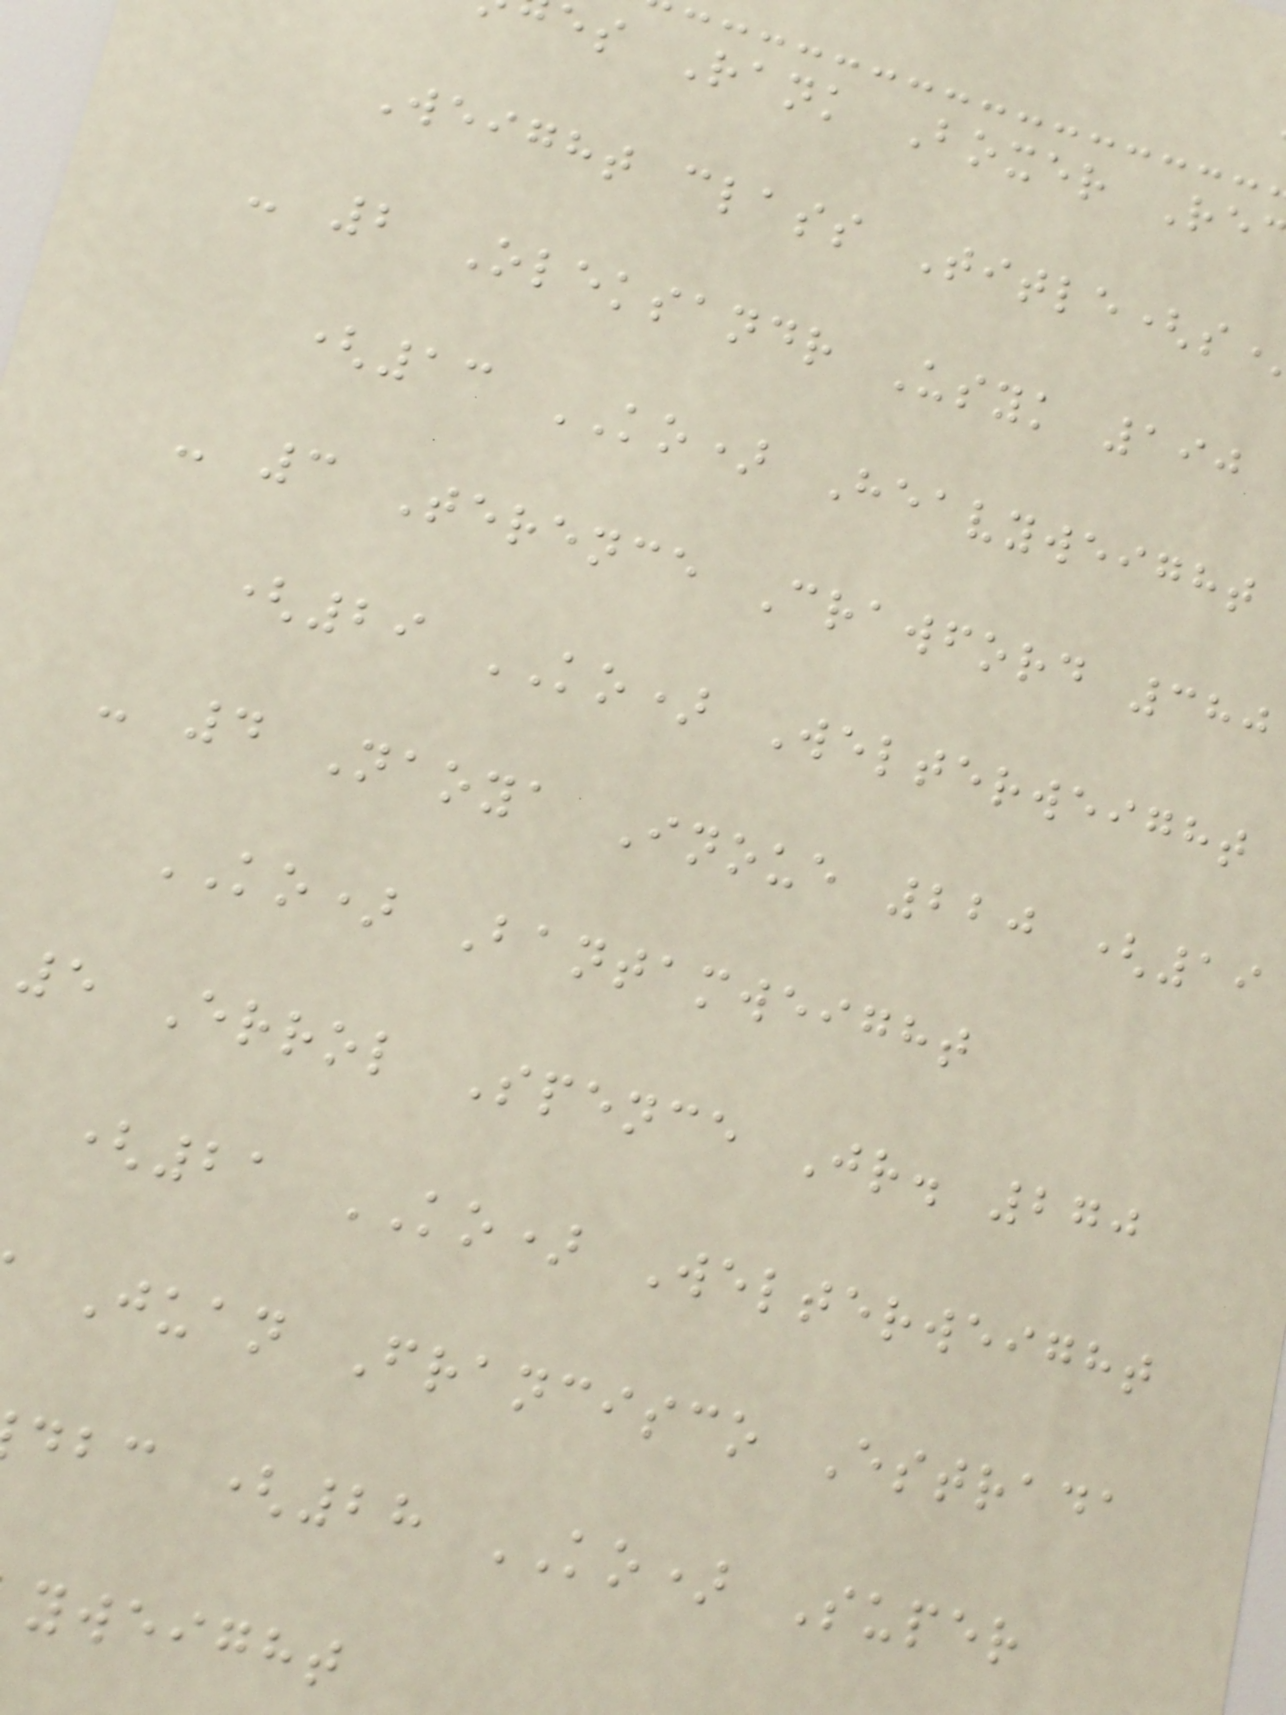es Rank Boxer Re
Weight class Title(s
- 2 Oleksandr Usyk 190
(13 KO) Heavyweight
- 3 Terence Crawford 380
(29 KO) Welterweight
- 4 Naoya Inoue 220 (19
KO) Bantamweight
5 Errol Spence Jr. 270
(21 KO) Welterweight
Juan Francisco Estrada
dbc (28 KO) Super
yweight
